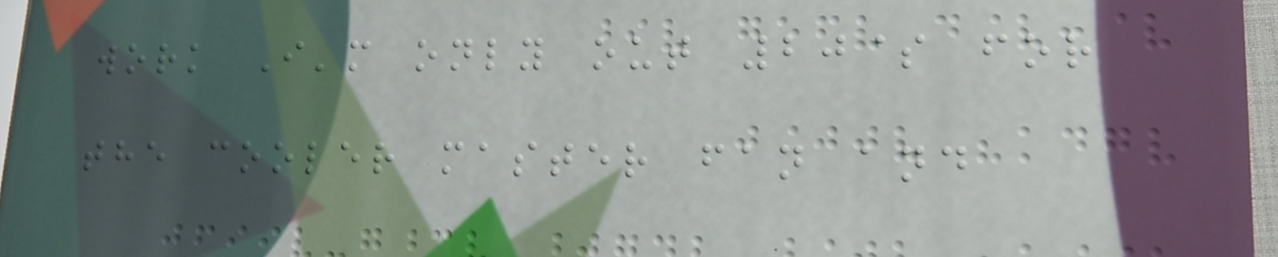work I'm only out 20$ for
the cooler master fan and
